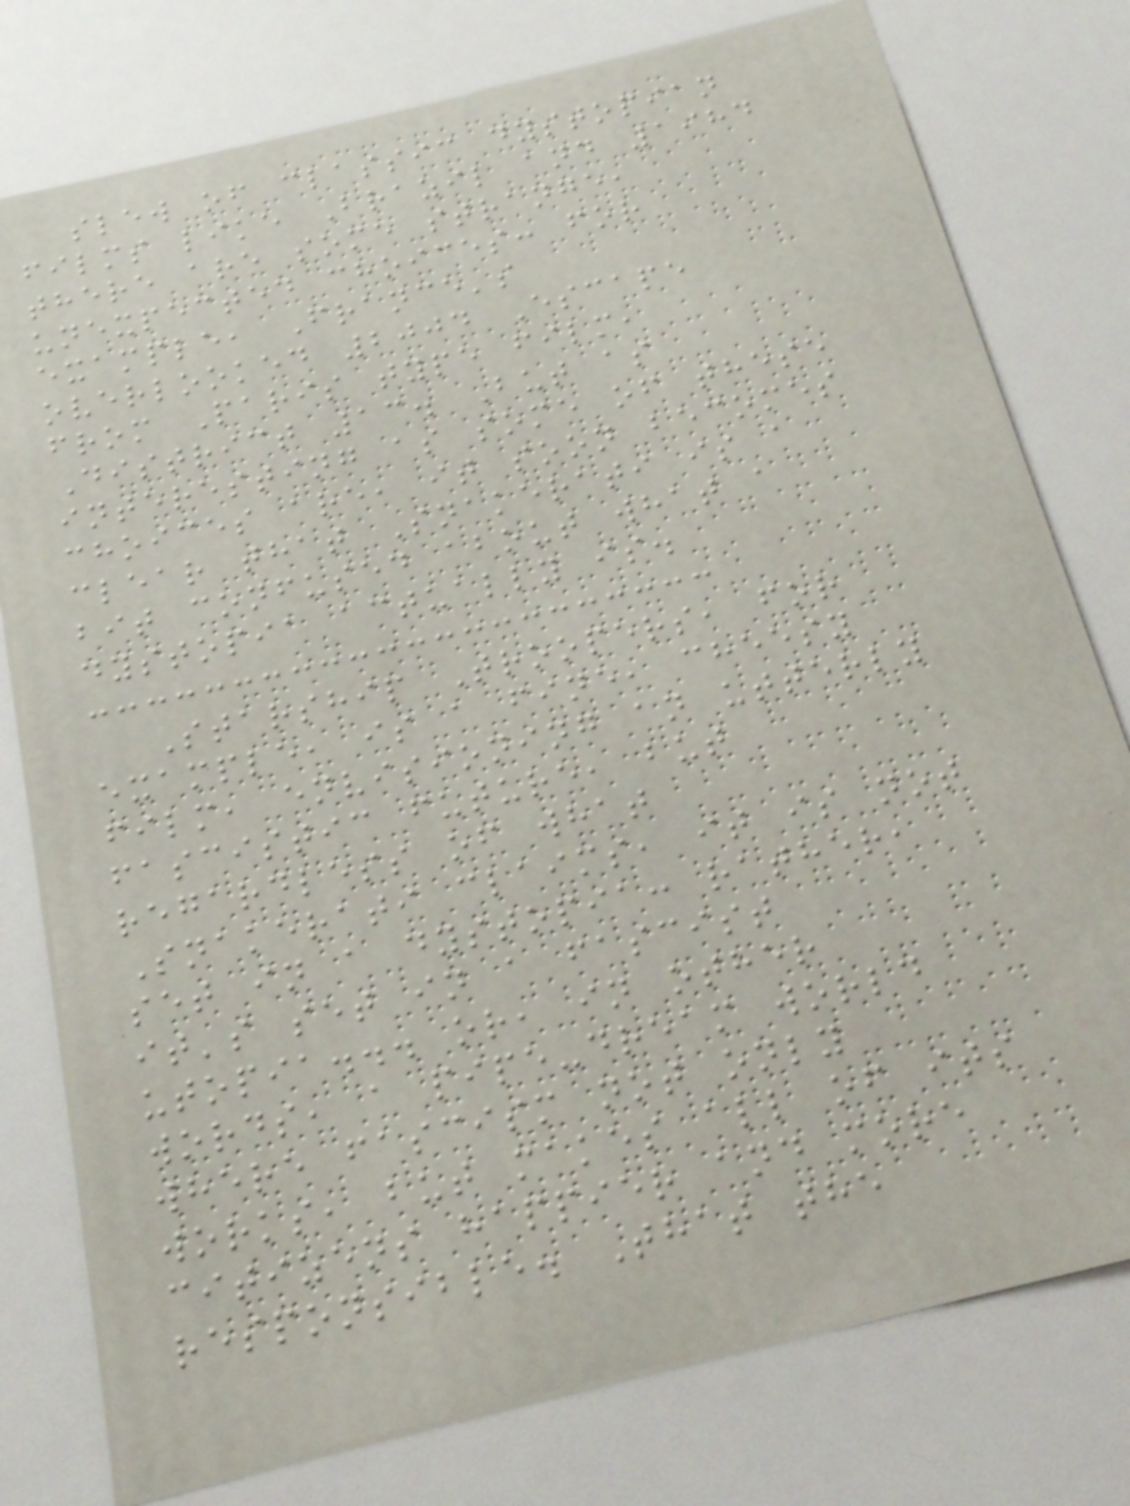slew of classic dystopian
films like Brazil and 1984
there are some strange,
unexpected choices: for
example, France's
overlooked 2004 Escape
from Paris type film,
District 13. But as
interesting as some of these
choices are, it soon becomes
clear that Snakerati is a
bit confused about what a
dystopia actually is.
Starship Troopers, for
example, is a fine, cheesy
film, envisioning an utterly
fascistic future, but
regardless of what
Snakerati claims, it is not
set in a dystopia: rather,
it's set in a fascist
utopia... or, in other
words, a pipe-dream world
where fascism not only
works, but makes all of its
citizens happier and more
responsible. That the
